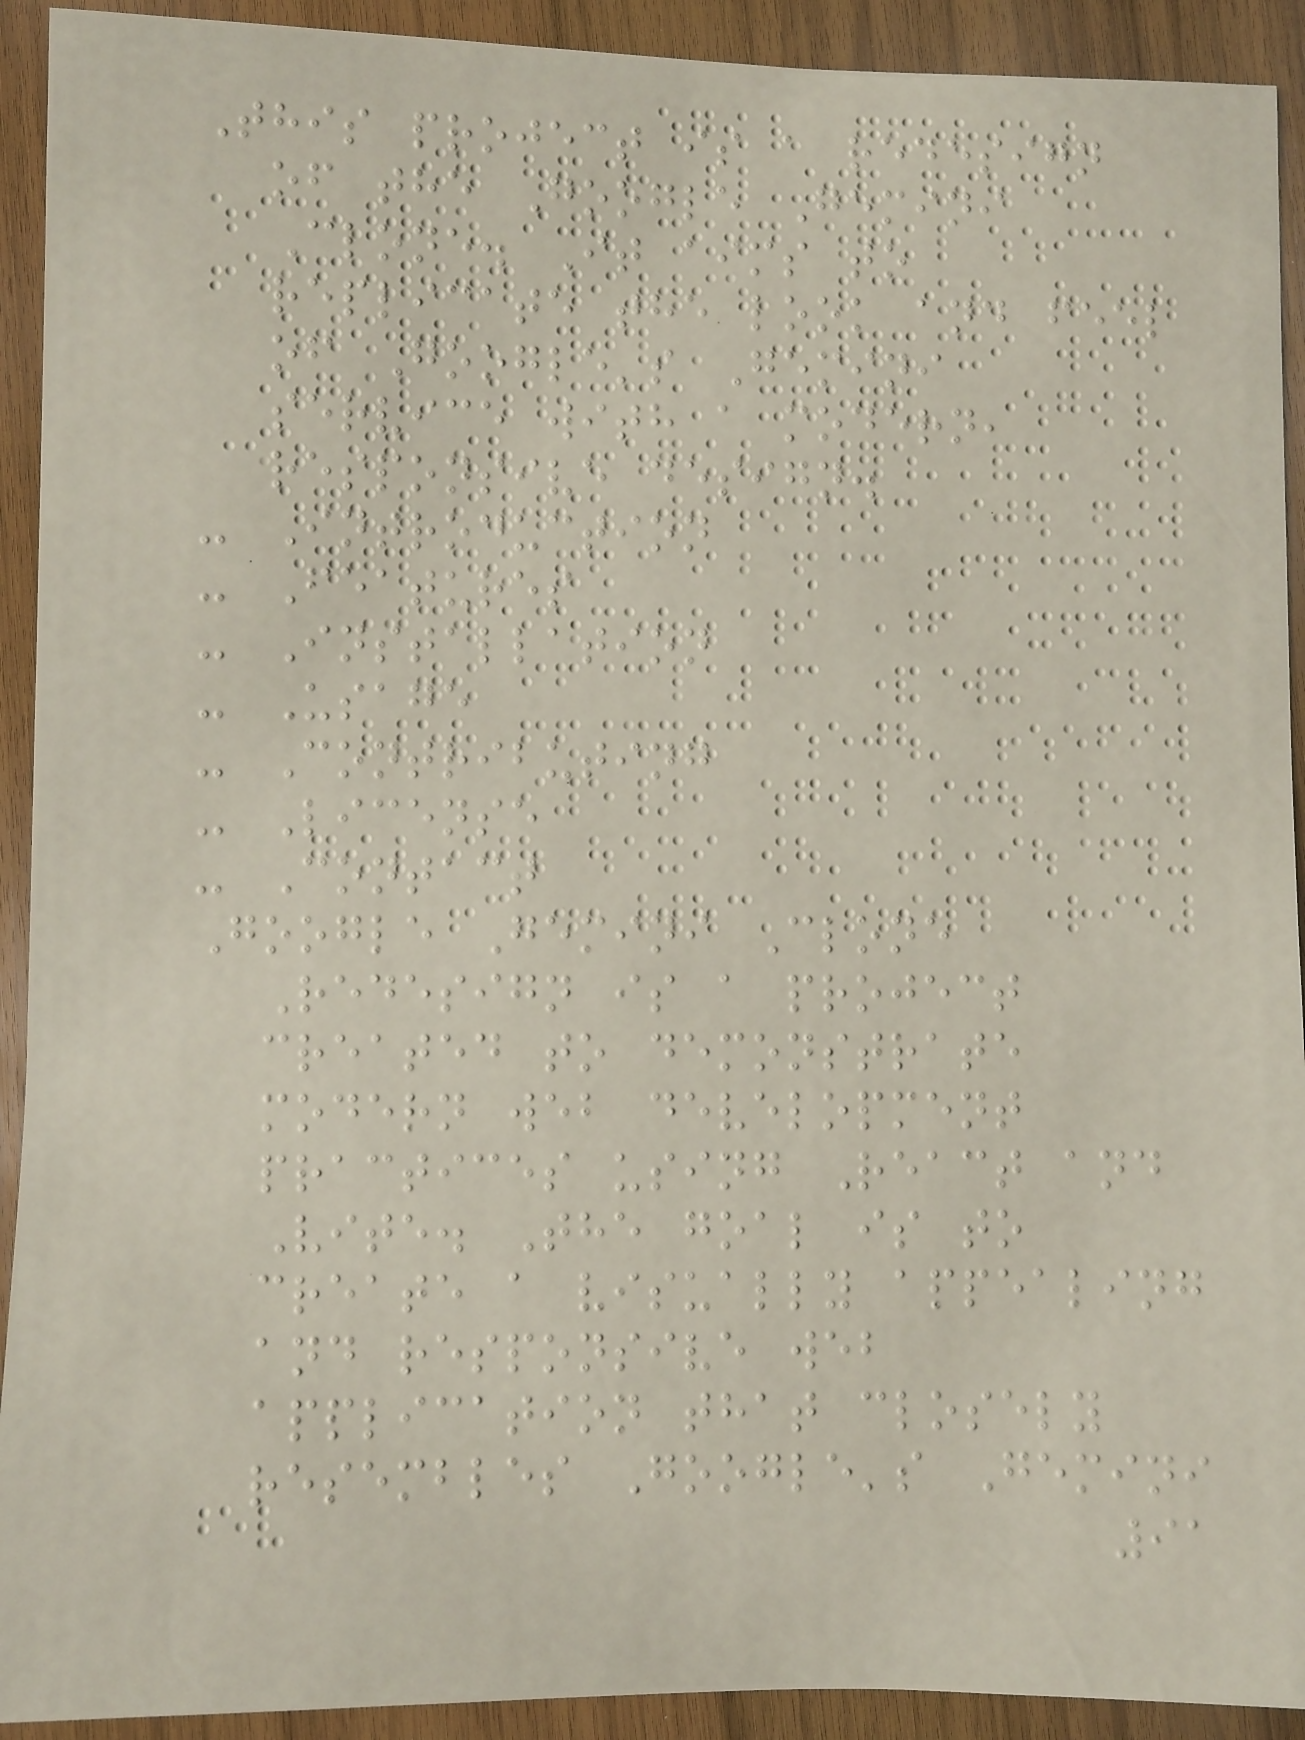This project is a redesign
of the Google Gemini
Clone. It aims to
replicate the look and feel
of Google's Gemini
service with a modern,
responsive design.
- Introduction
- Features
- Installation
- Usage
- Contributing
- License
- Contact
Google Gemini Clone
Redesign is a project
created to demonstrate
modern web development
practices using React and
Vite. The goal is to
create a visually appealing
and responsive web
application that closely
resembles Google's Gemini
91
